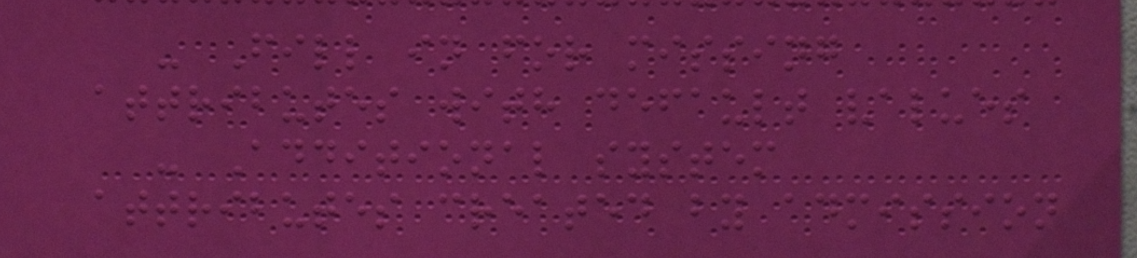- Fill in for missing
attributes with default values
- Additional system
attributes created by admission
